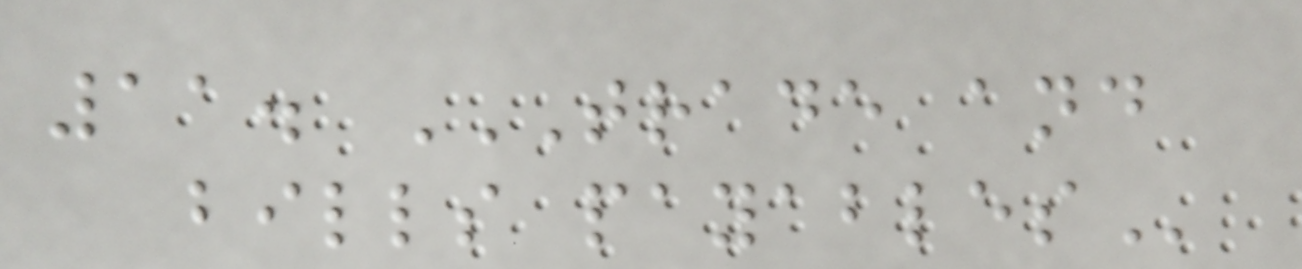11. TRADE AND
BILLS PAYABLES
